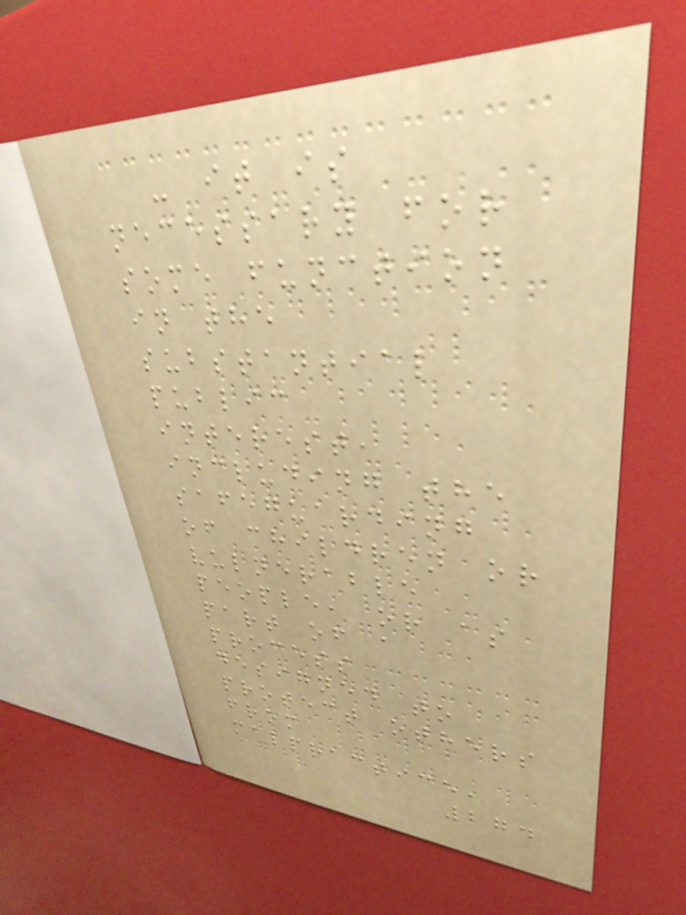- it is
necessary for
some function
in the
substantial
public
interest,
including the
safeguarding
of children or
vulnerable
people, or as
part of a
process
designed to
protect others
from
malpractice,
274
